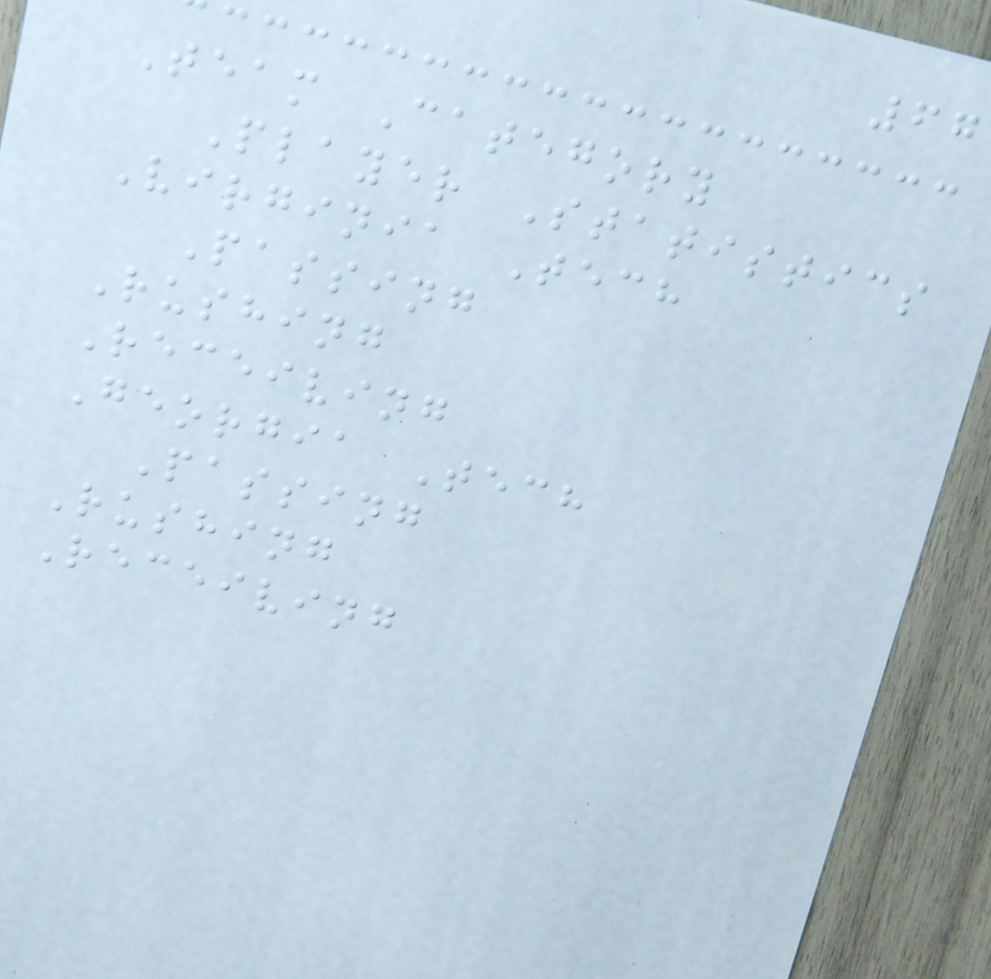67
Team Category
Player Statistics
Virginia Tech
Passing
Rushing
Receiving
Georgia Tech
Passing
Rushing
Receiving
